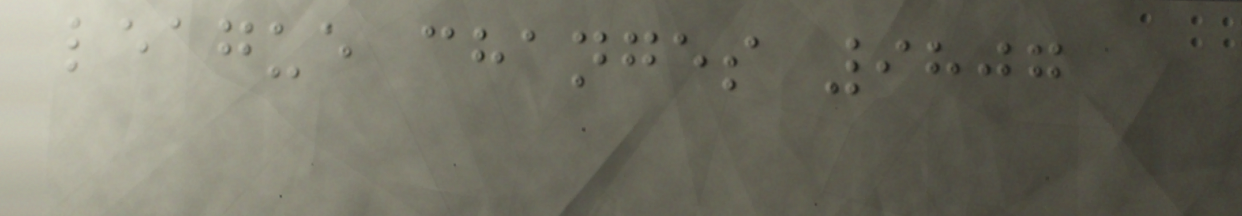league changes 9807
